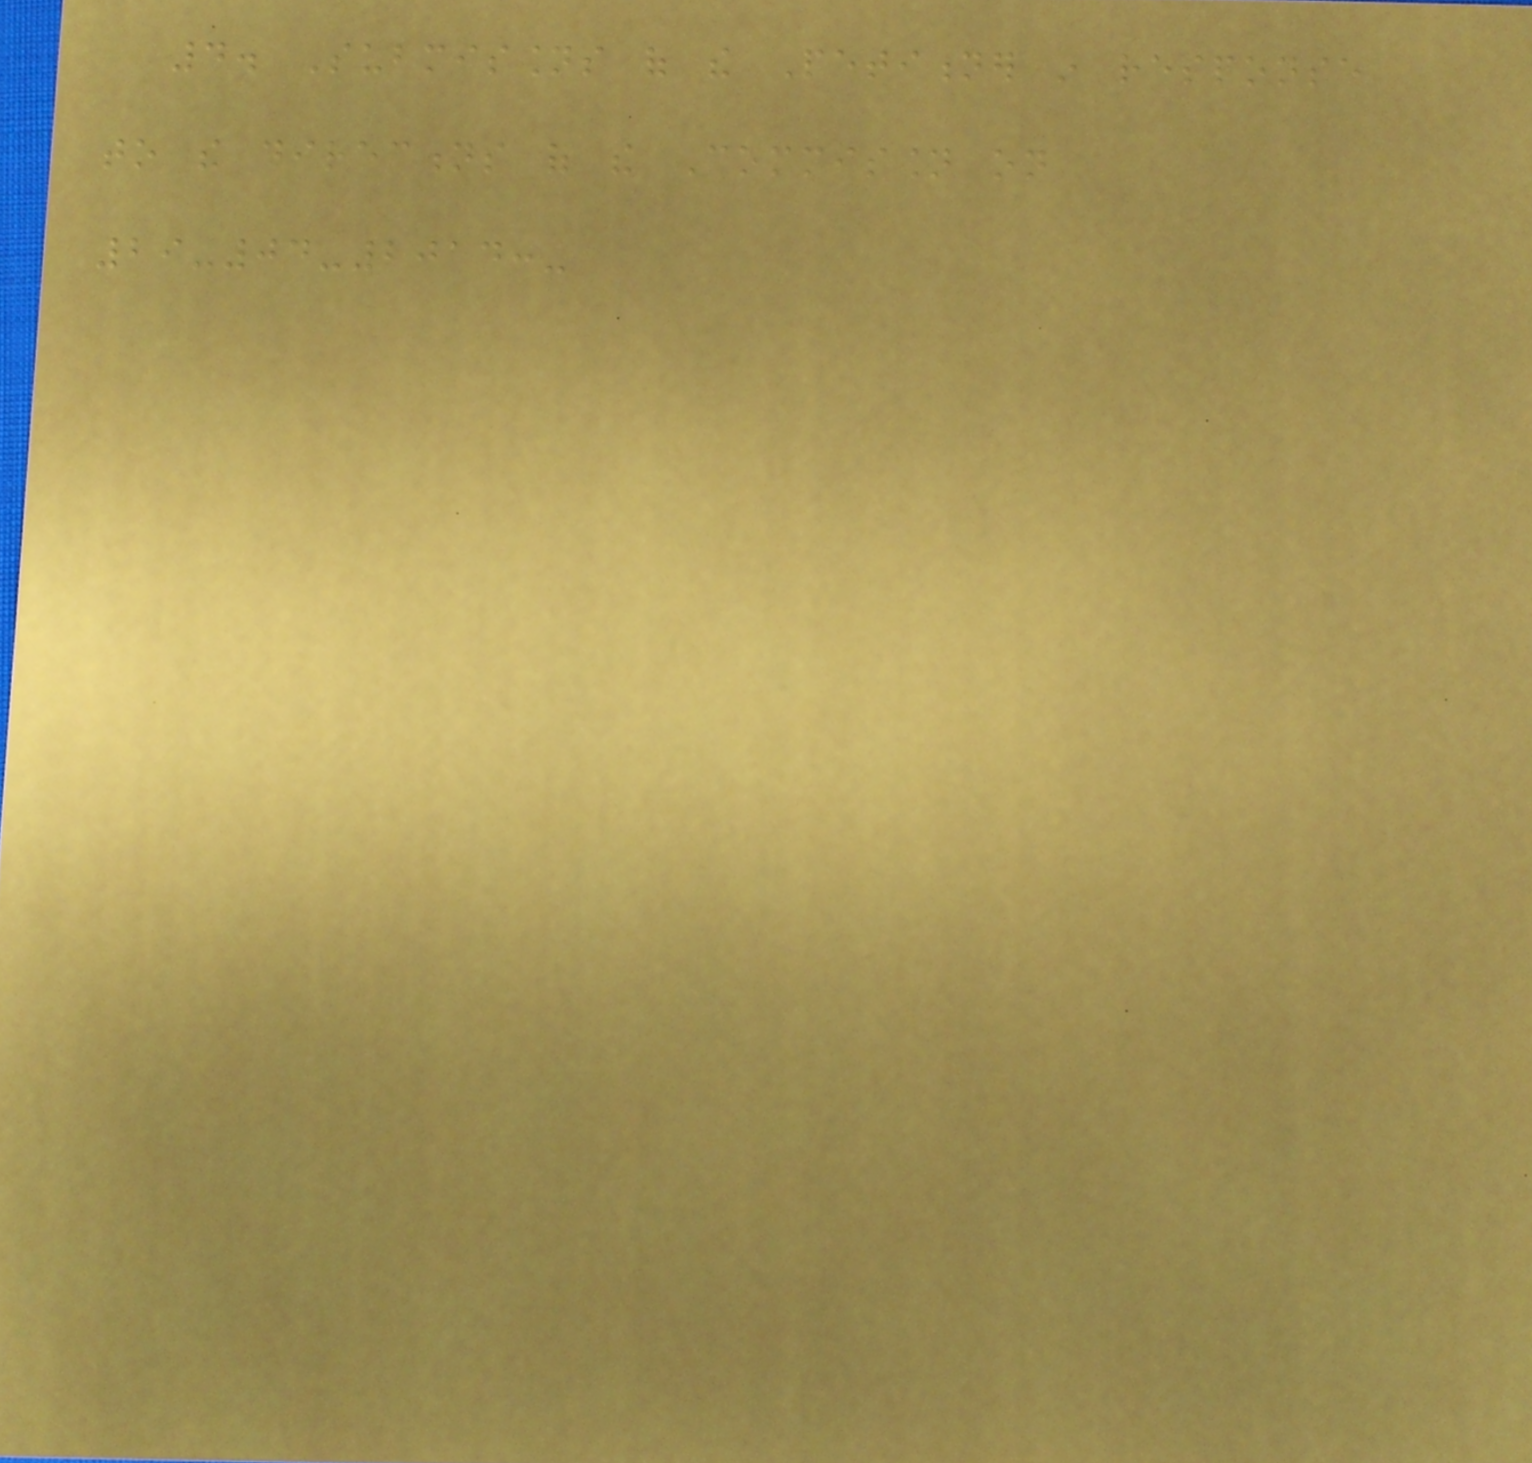4. Submissions of the Petitioner in response
to the directions of the Commission on
29-04-2014:-
